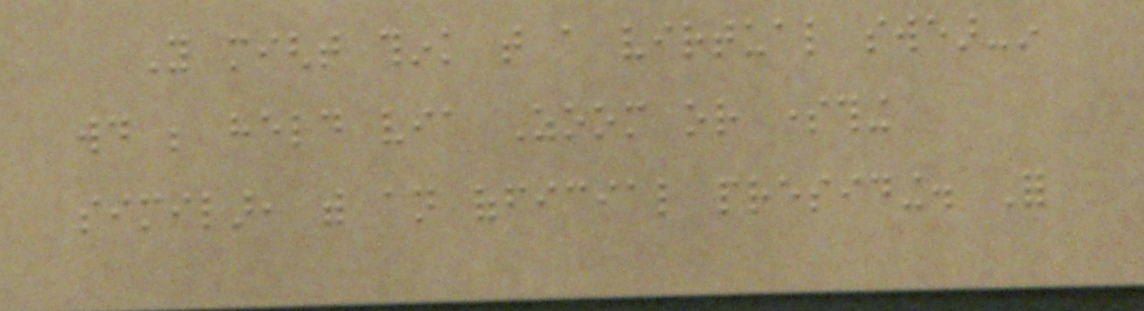You might think that a virtual swear-in
would be held via Zoom or something
similar, with an official presiding. For
